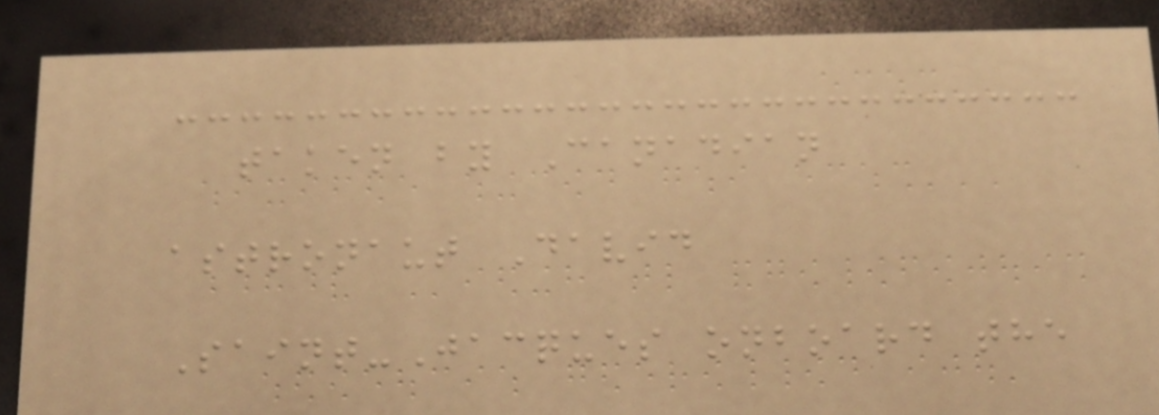taken by Canadian
astronaut David
Saint-Jacques onboard the
